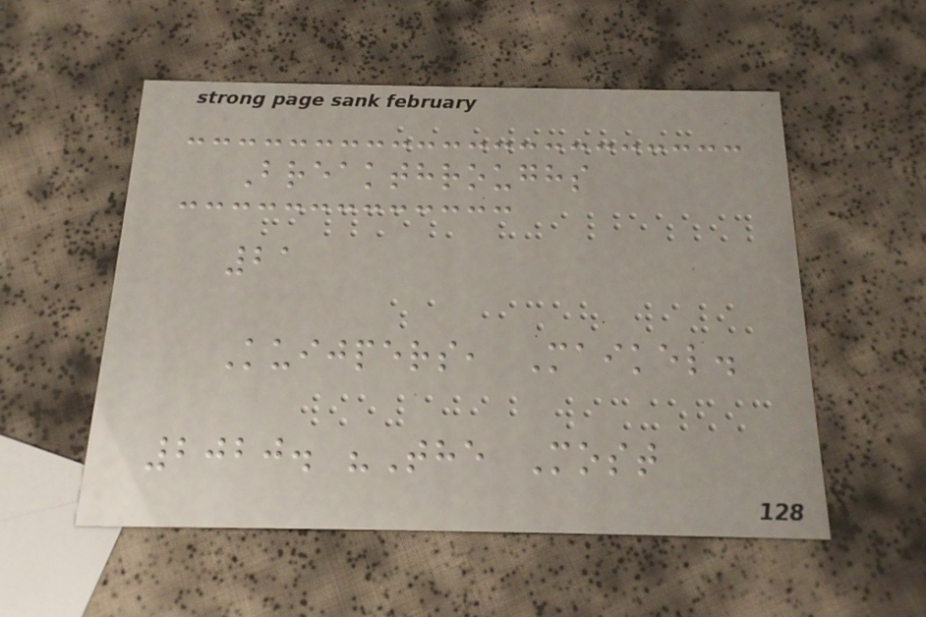Breakthroughs
21
Kuijpers, Maikel.
2020. "The Most
